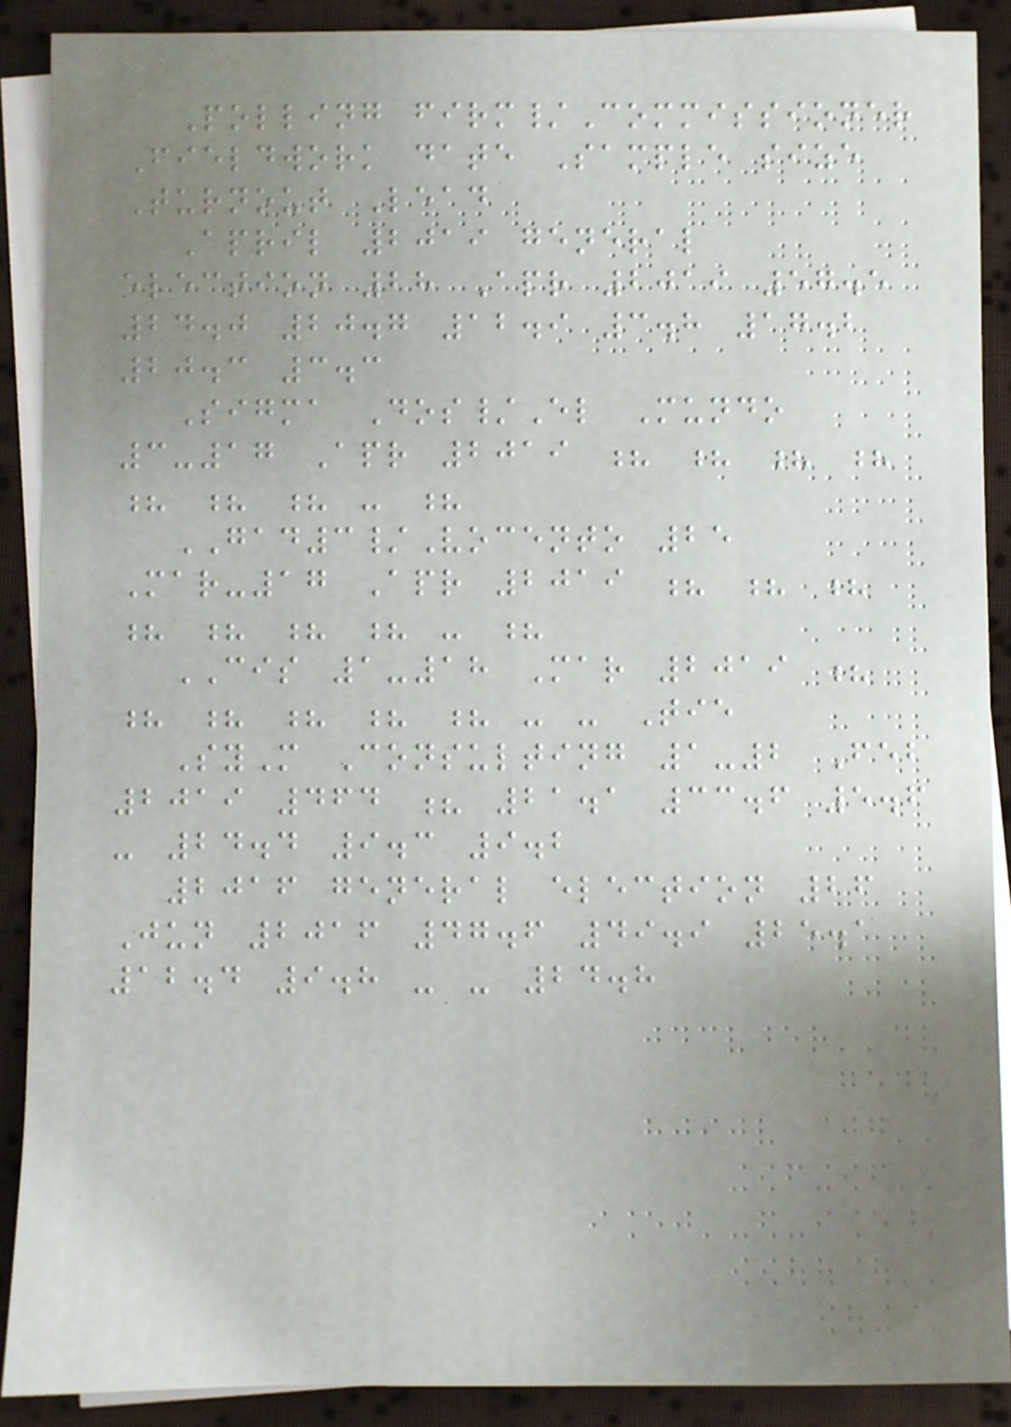Polling firm/Commissioner
Fieldwork date Sample size
Turnout Lead
April 2019 general
election 28 Apr 2019 57.5
24.0 20.7 12.9 3.8 17.2
20.3 3.3
Sigma Dos/El Mundo
3-17 Apr 2019 ? ? ? ?
? ? ? - ?
GAD3/Vocento 25
Mar-17 Apr 2019 ? ? ?
? ? ? ? - ?
CIS 1-18 Mar 2019 ?
? ? ? ? ? - - Tie
SyM Consulting 1-2 Feb
2019 464 ? 21.1 33.6 5.6
- 24.4 9.3 9.2
2016 general election 26
Jun 2016 47.6 49.9 25.1
12.4 9.8 - - 24.8
